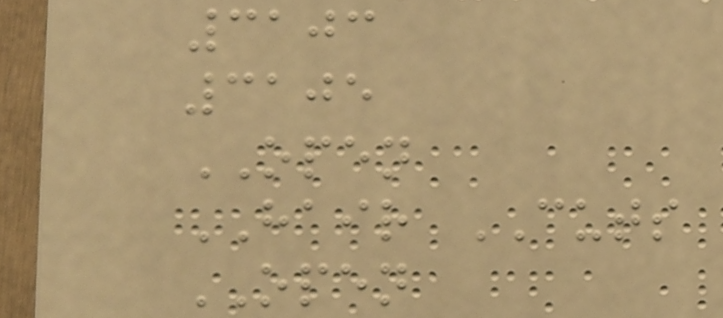3103
3105
OPEN
HAIR CUTS
OPEN
